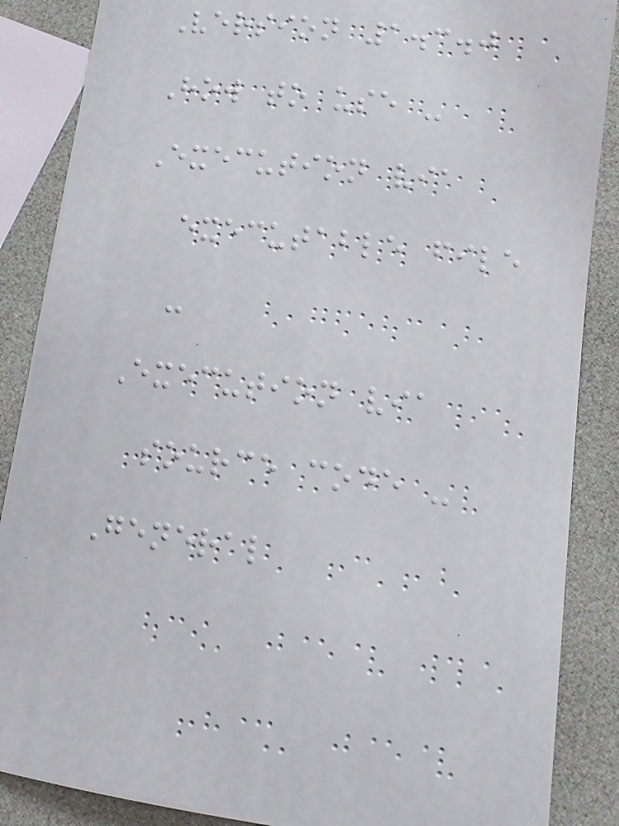Version 1.3.0
How to use -
Execution via
executable file
-
Execution via
source code -
General
